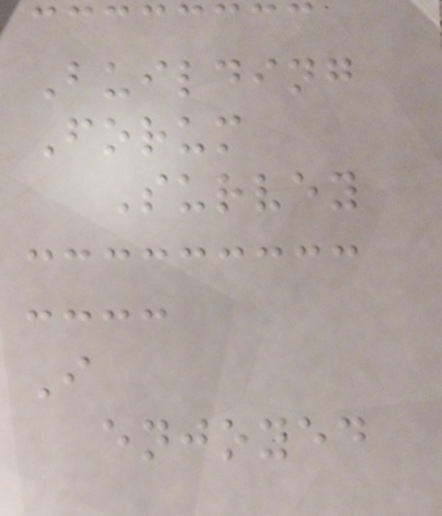Building
Forum
Survey
I
enjoyed
